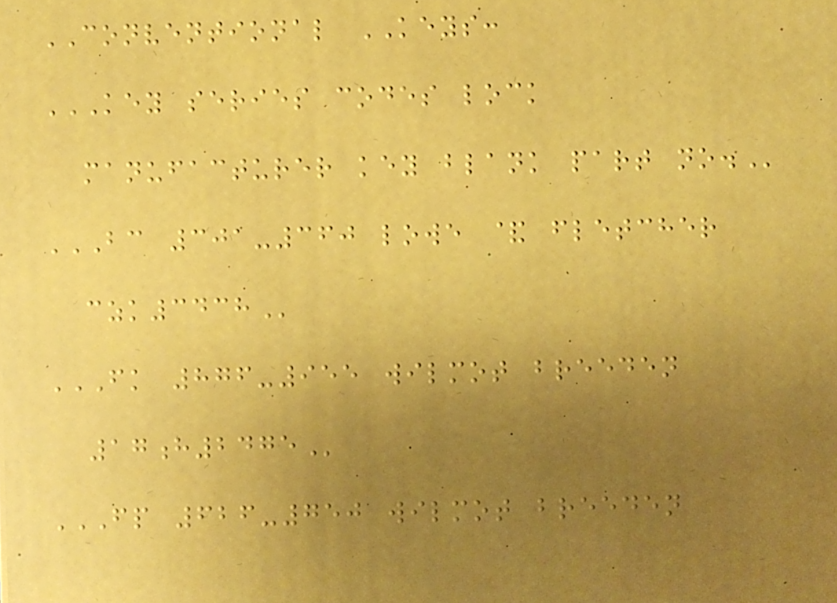CONVENTIONAL KEYS:
KEY SERIES CODES LOCK
MANUFACTURER KEY BLANK PART NO.
BC 301-360 LOWE & FLETCHER
CZK3438
FK 876-955 WILMOT BREEDEN
17H2475
FP 626-750 WILMOT BREEDEN
